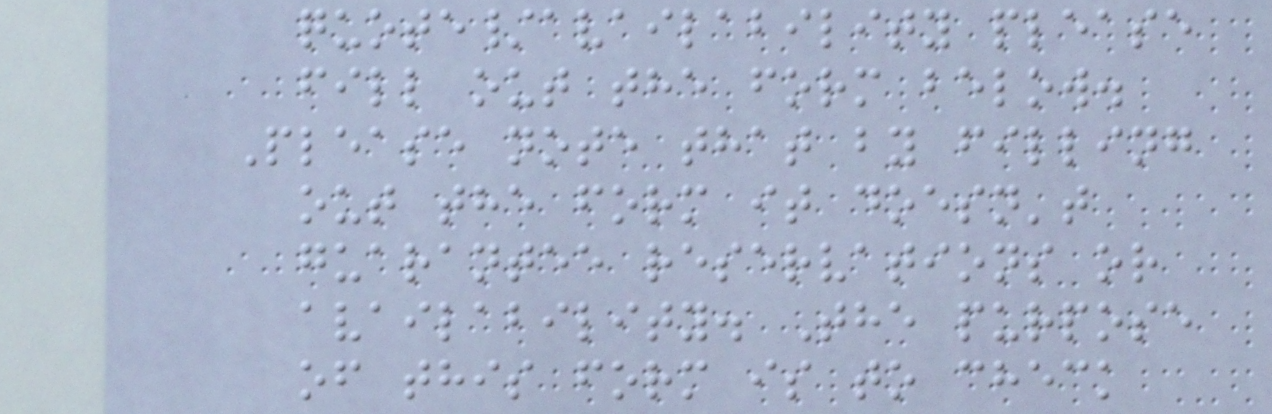quote/availability please
fill out the form below.
Please note that by filling
out the form it doesn't
guarantee reservations or
availability. The purpose
of this form is to check
